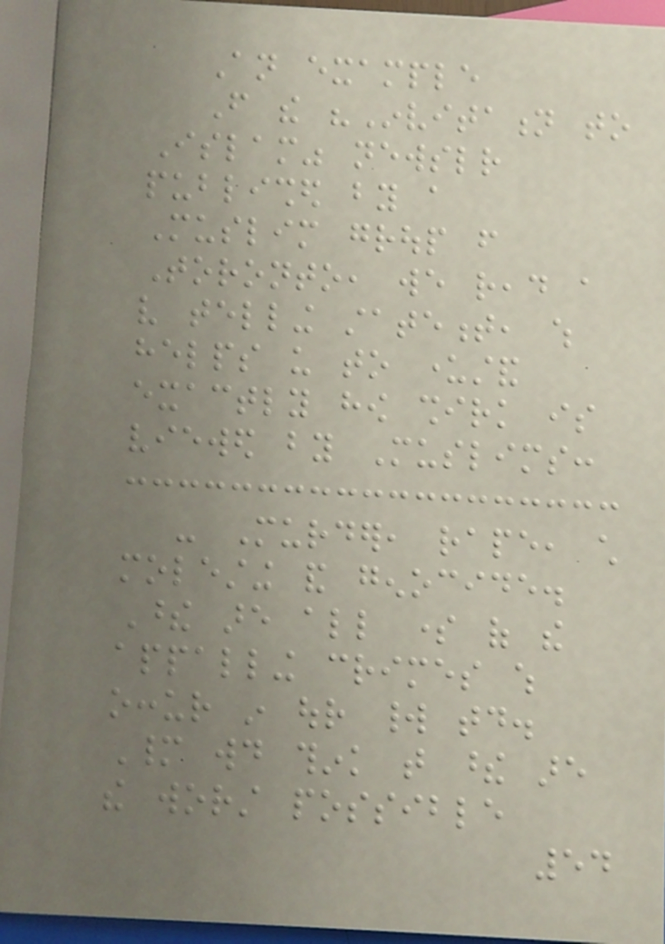An example
From the "Invitation to
Islam" newsletter
published by a
Muslim group from
Toronto, we read a
very telling statement, which
helps us to understand
exactly how shirk is
viewed by Muslims:
- Murder, rape, child
molesting and genocide.
These are all some of the
appalling crimes which
occur in our world today.
Many would think that these are
the worst possible
54
